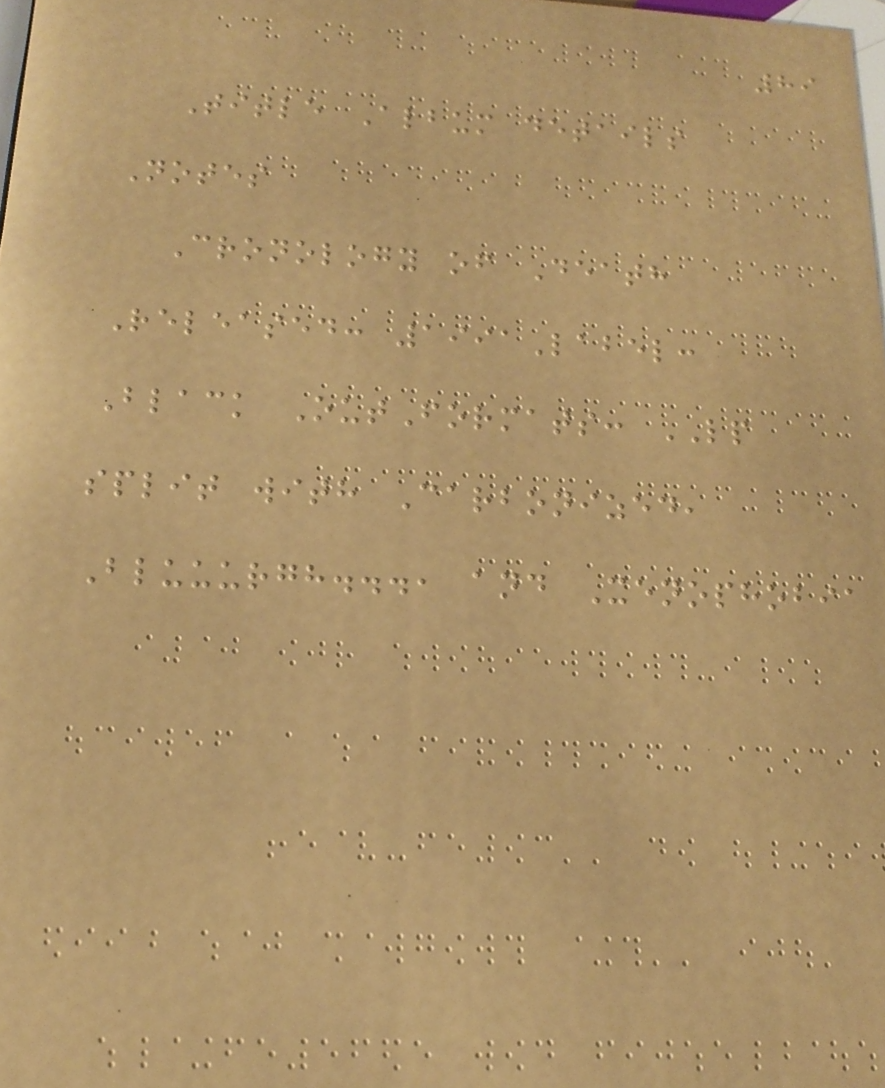89
Title Album details
Notes
Cronology of Death
Released: 1991Label:
Black OutFormats: LP
split with Carbonized,
Bluuurgh..., and Xenophobia
